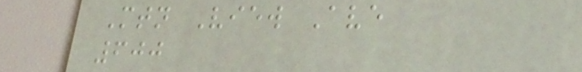Mtn View Ave
600
